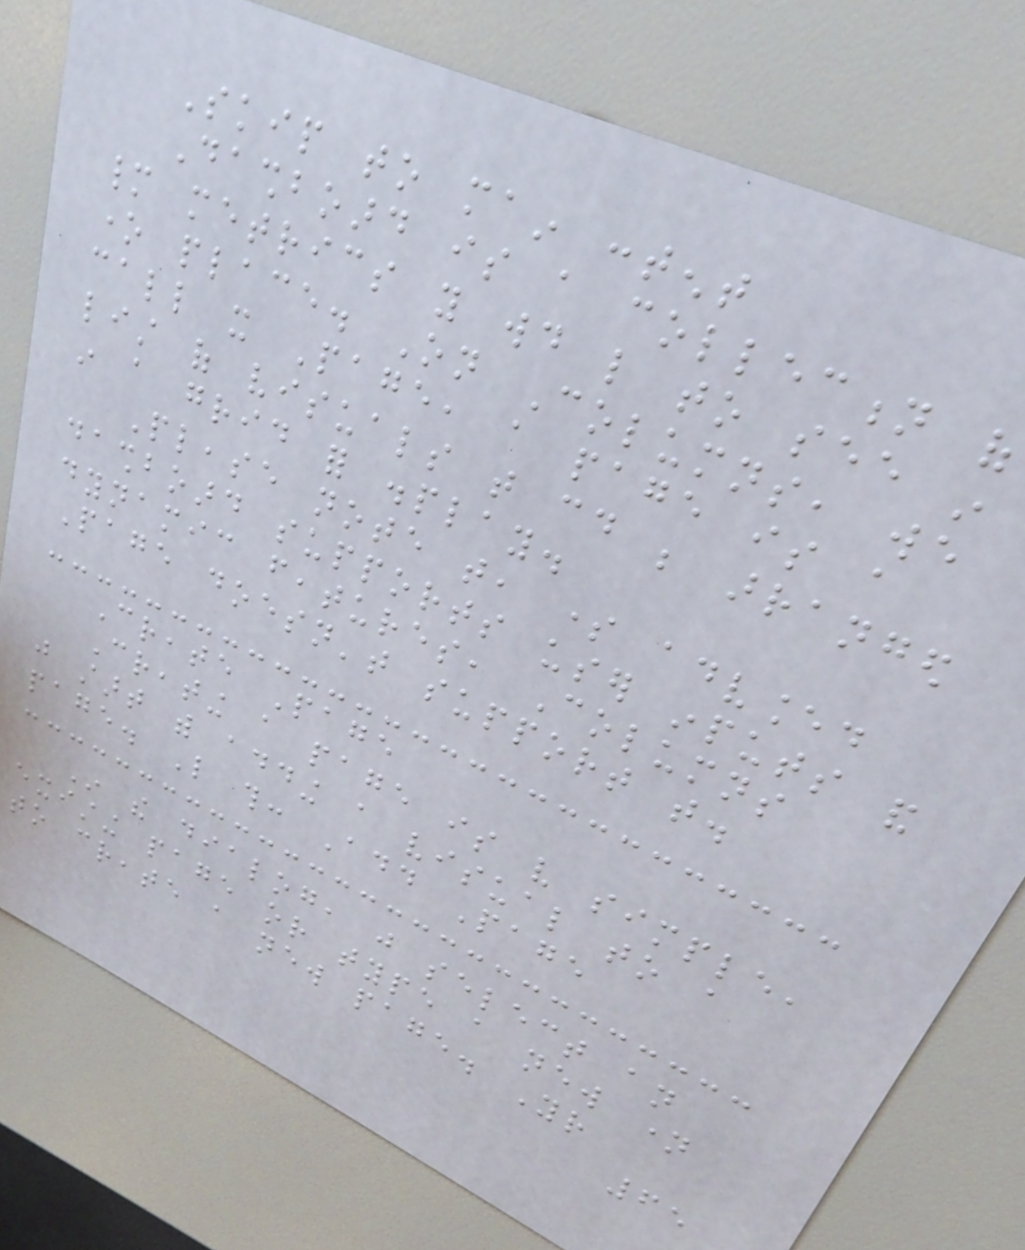Skip to main content
Dashboard is a collection of
many metrics you would like to see in
one place. On Columns, we
call it Page, a page is a
list of visuals that could be arranged
in a grid for display.
Please note that, some advanced
dashboard supports user inputs and
dynamic features, Columns
Page doesn't support that.
Create Page
Creating a page is very simple,
just start with adding a visual to a
page. Like this: Add Page
In the dialog, just select an
existing page or type a new name
to create a new page. Your
65
